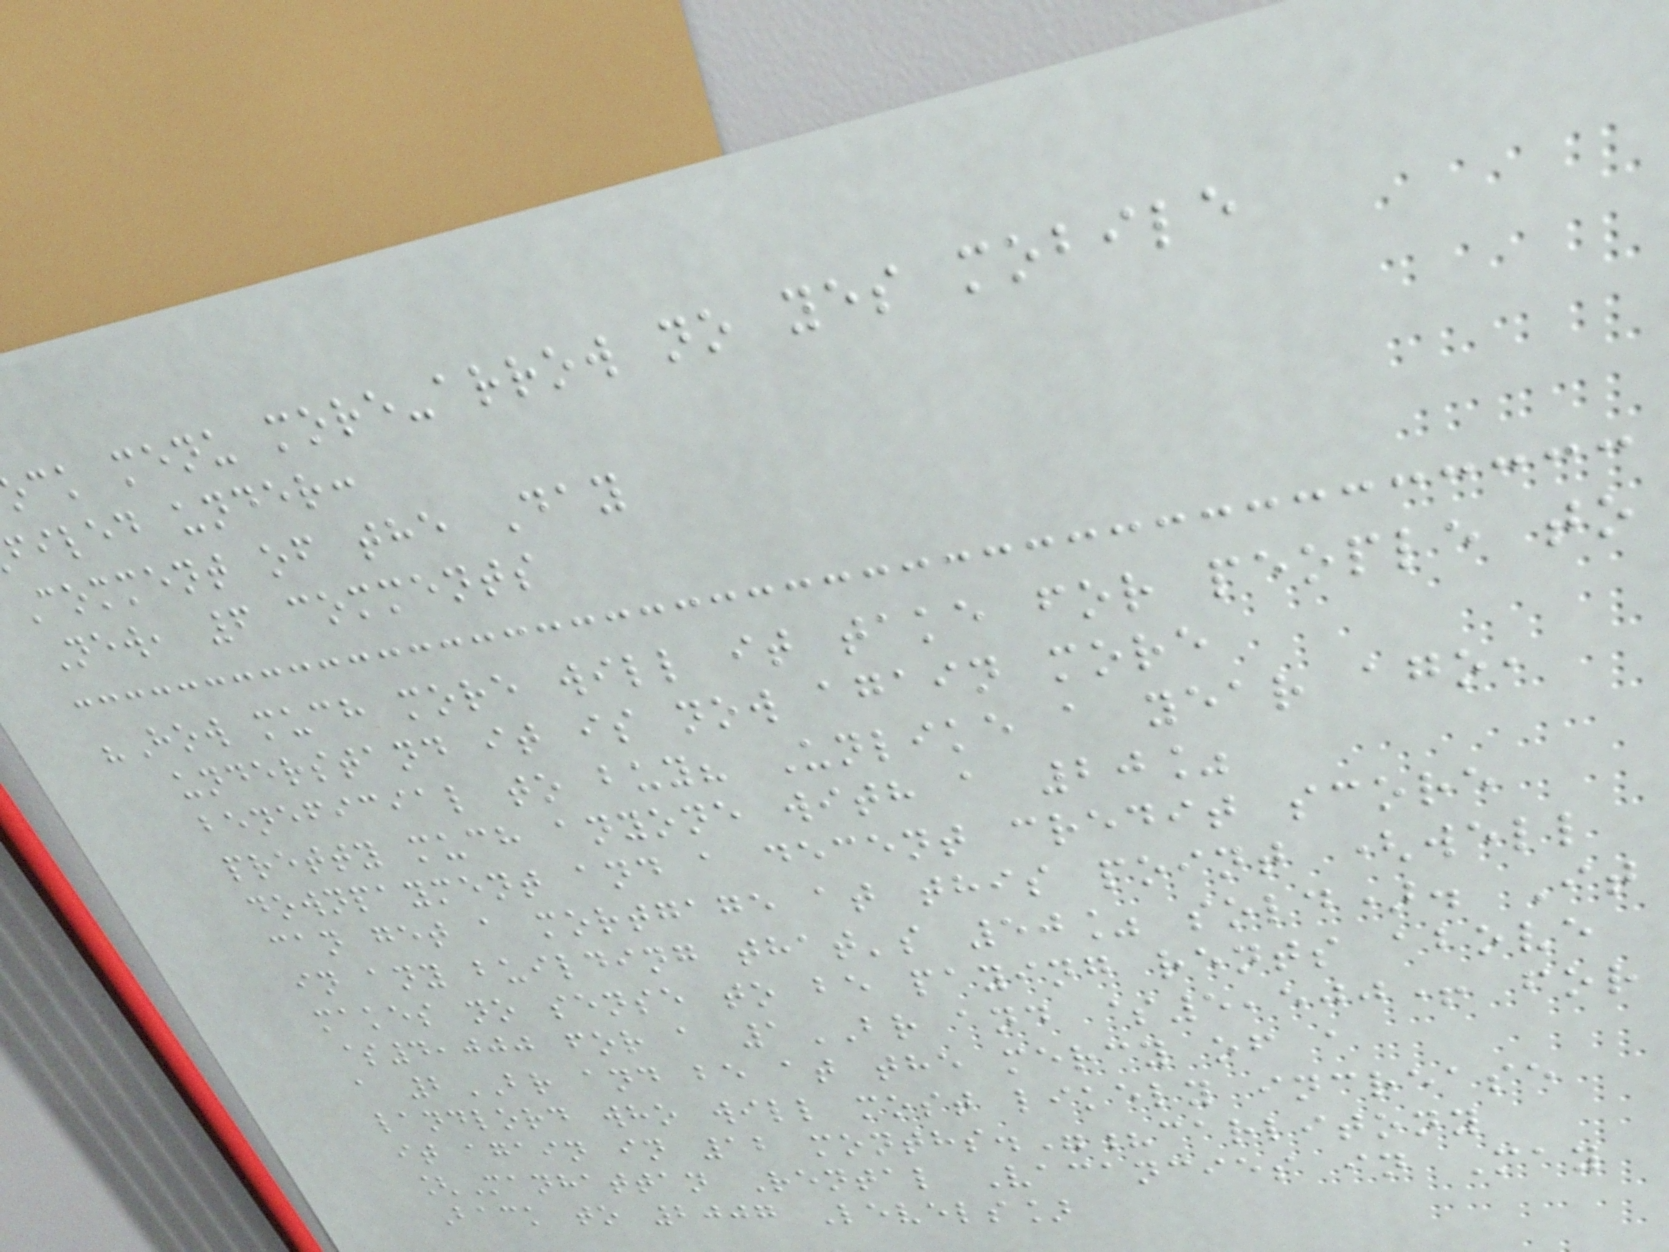ck menu more-arrow no yes mobile
filed under:
Comment of the Day
New, 6 comments
"How much more will it take for people to
understand it is now again more
beneficial to buy? Unlike a year ago,
pretty much anyone with a 20%
downpayment and a decent credit score
can get a mortgage at this point (well
in any building that's 50% sold). It
makes no sense to be paying rents above
$4,000 for a 1BR and $5,500+ for
a 2BR and be at the mercy of a
landlord who will most likely increase
it again in 12 months."?carlitony
[Manhattan Rental Vacancies in May
Back to 2007 Levels]
